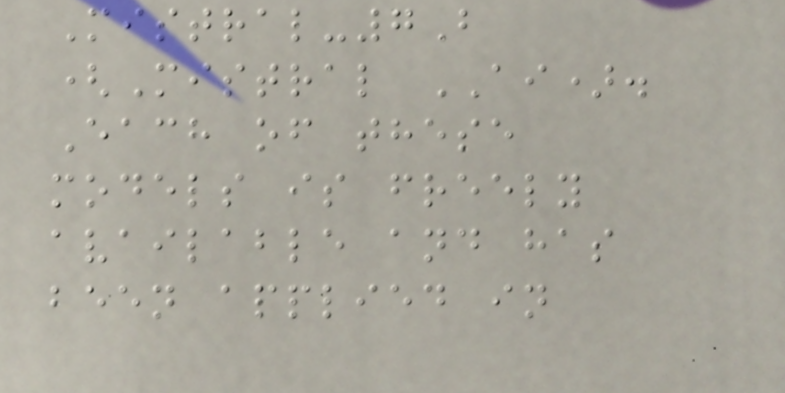Mistral-7B
(Mistral AI).
Each of these
models is freely
available and has
been applied in
